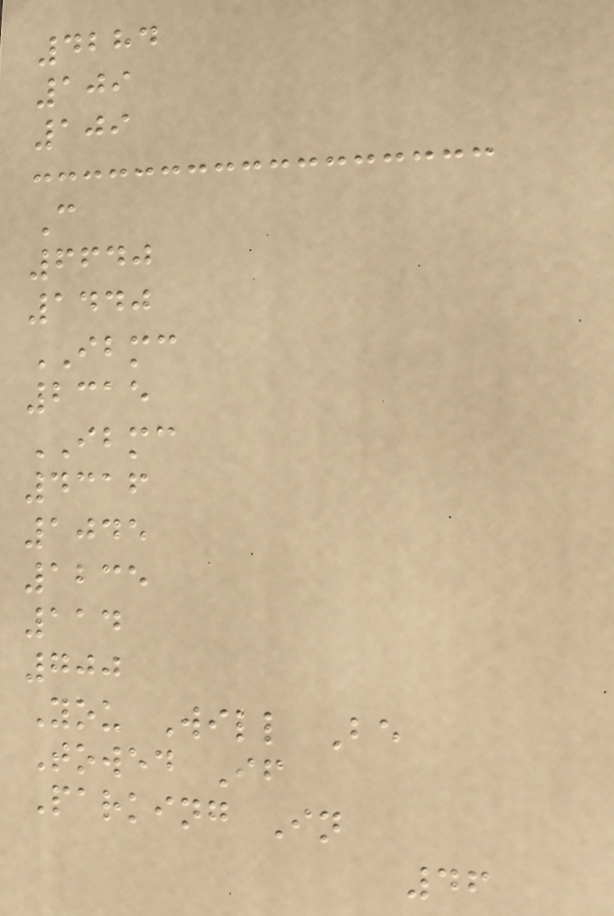4284
109
109
C
6640
1440
IBMC
2315
IBMC
4316
1045
1235
114
700
You Will Be
Towed If
Parking In
46
